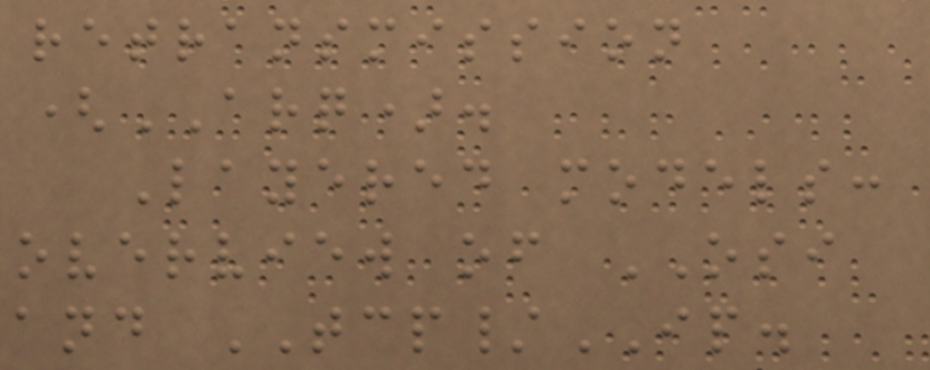retransmission
(ARQ).
Layered models:
overview of OSI
and TCP/IP.
